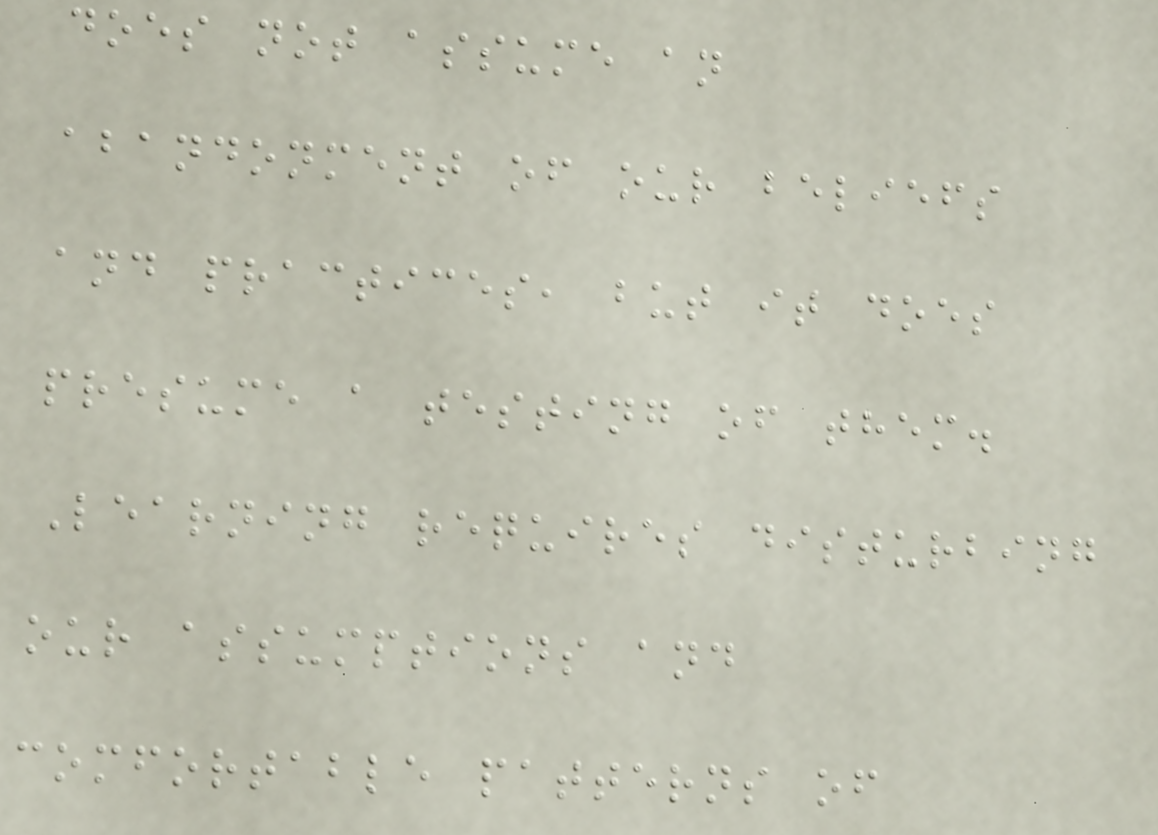does not assume an
abandonment of our beliefs
and practices, but it does
presume a testing of them.
Learning requires disturbing
our assumptions and
comfortable patterns of
